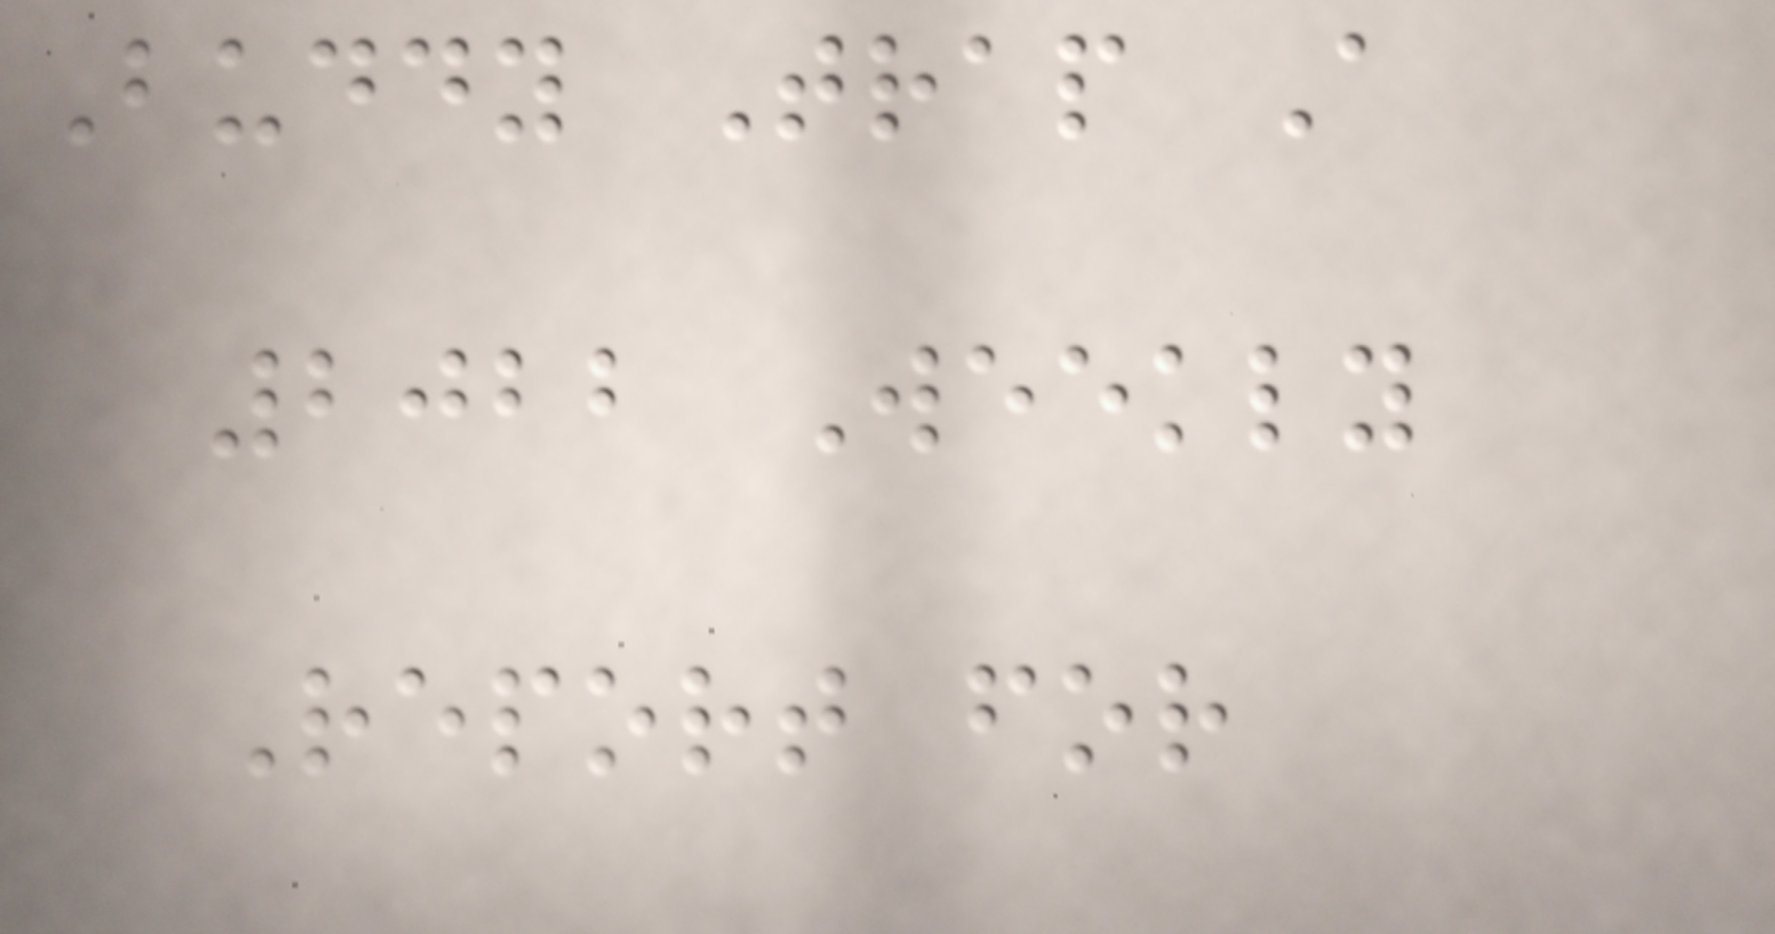Buddy Trap A
2022 Weekly
Report for
